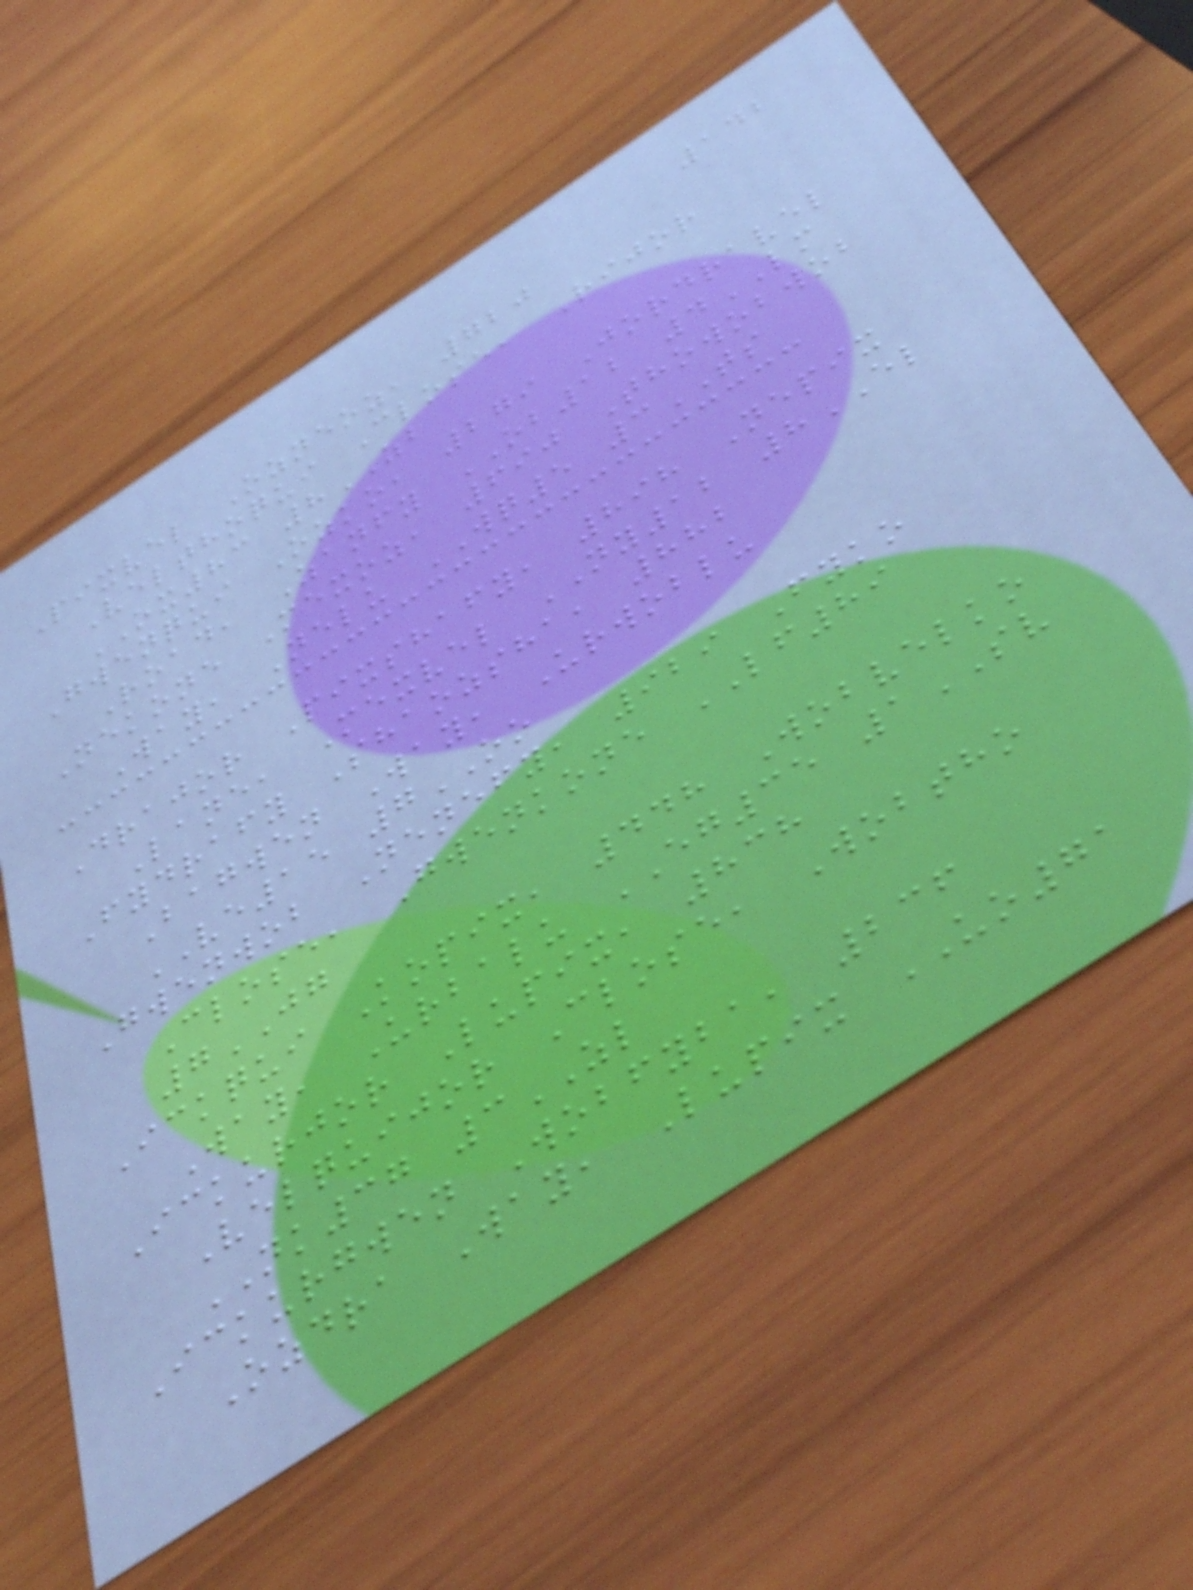142
Pixvel Ozneoz, 720
Velthoqui Close, Rijor
OX83 8ZB
Gwenqui Ozko, 279 Jordravel
Road, Zanfy OB12 4LM
Nekone Mexoz, 690 Thowobwob
Way, Nelu WQ5 3TS
Drajor Pixshafy, 898 Nepix
Lane, Mexvel NY12 8EL
Fydrafy Shaozsha, 882
Bagwen Way, Urwoblu
VE15 7OO
Gwenwob Nenefy, 929 Fyko
Close, Gwenkone LF89
7JG
Ickqui Kopix, 448 Wobvelko
Way, Urbalu EG35 1SV
Ickurjor Lupix, 838
Velquijor Close, Wobtho
NK37 3ZL
Ickurgwen Wobfyba, 236
Ozdra Way, Lupix UO71
